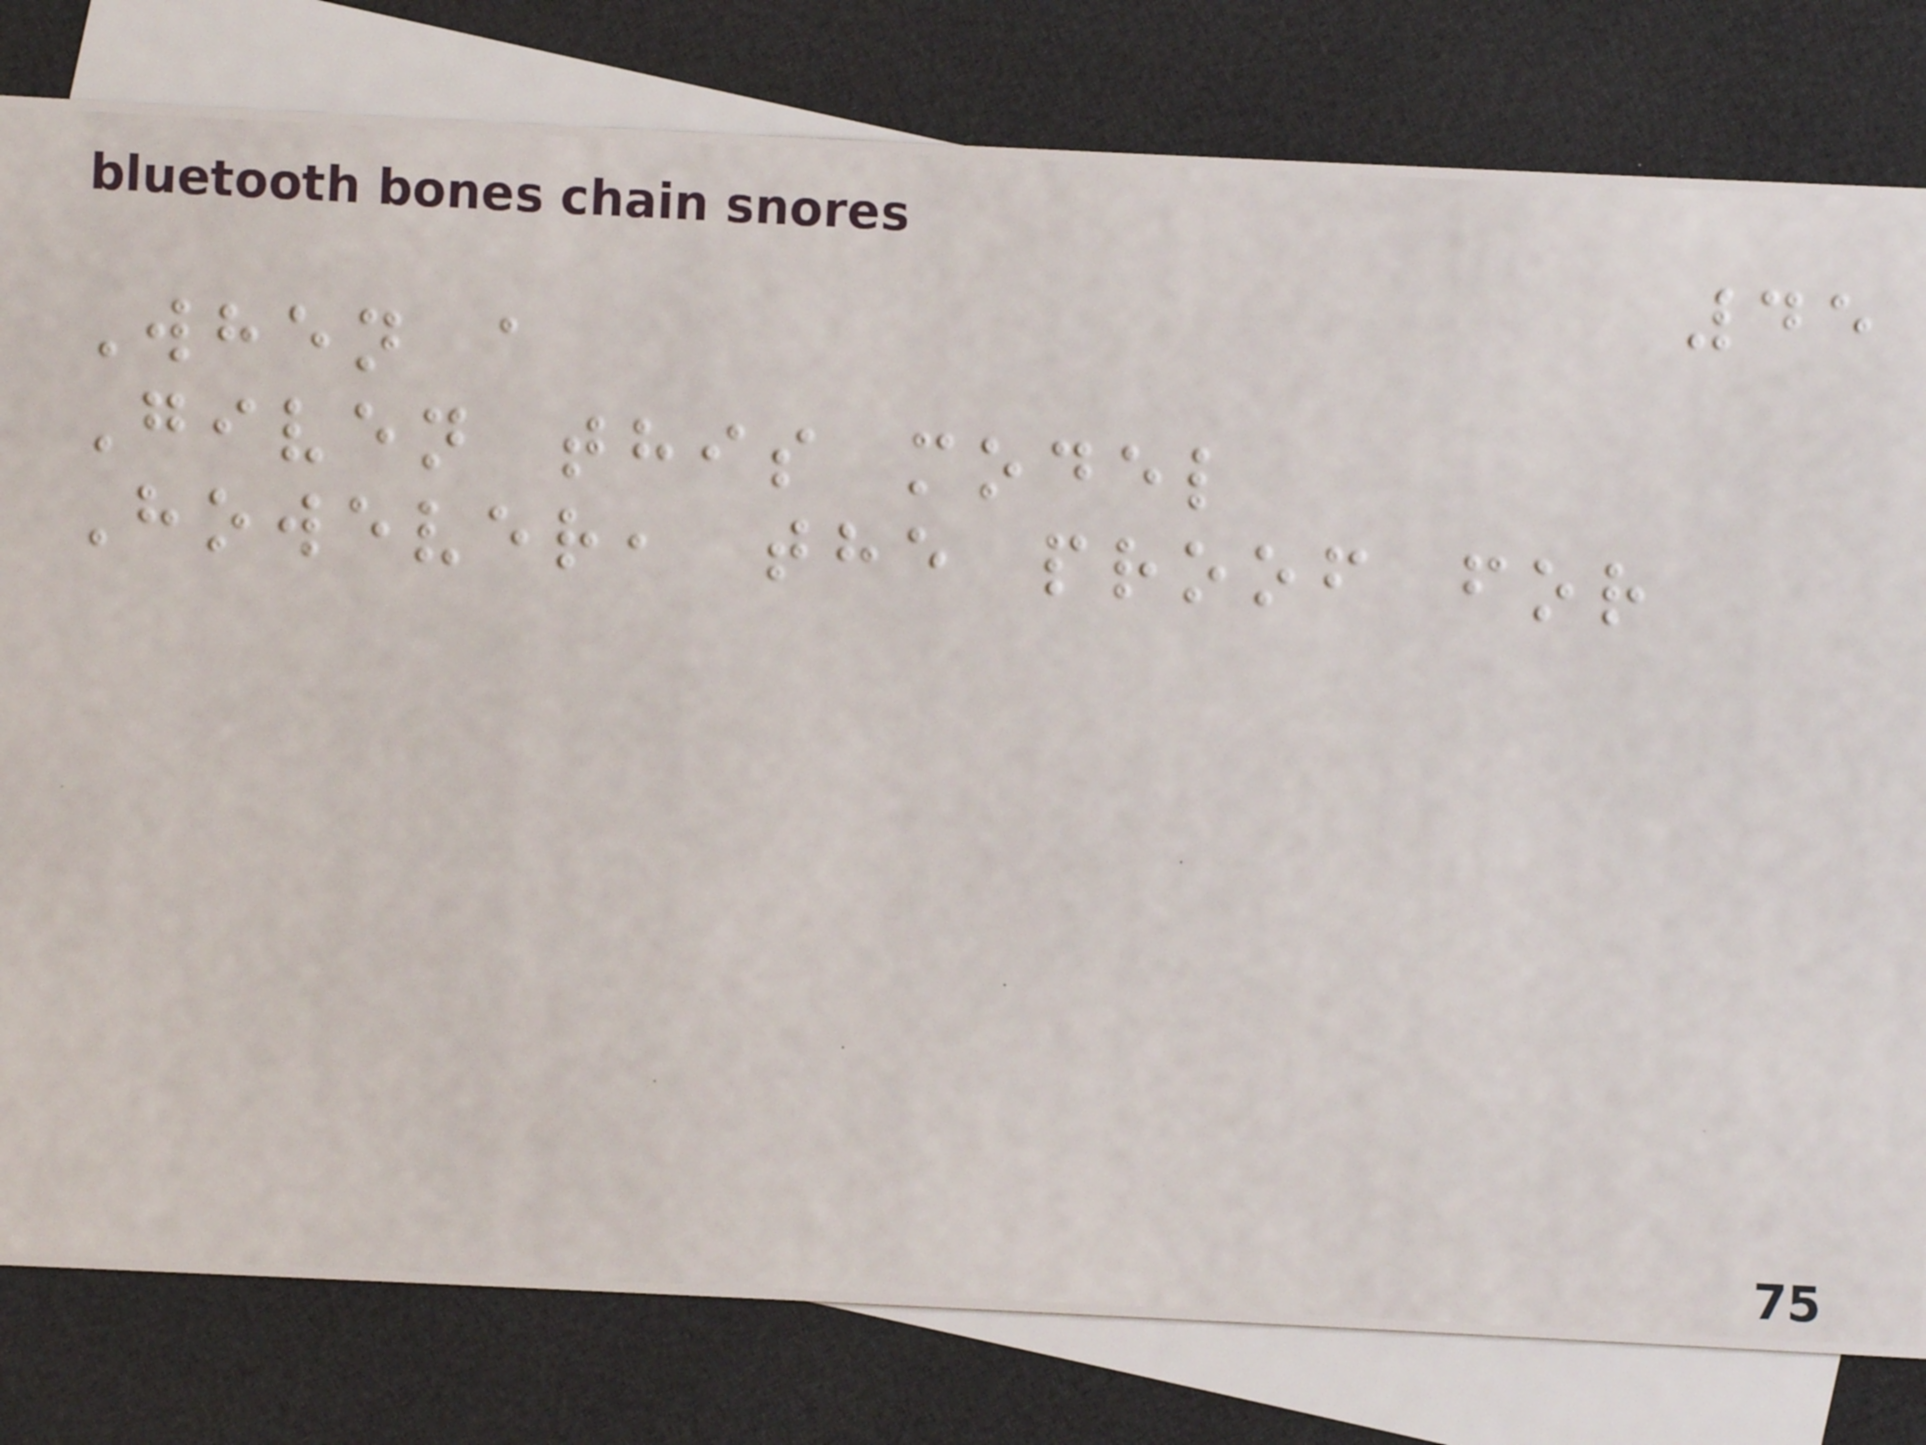45
When a
Given this model
However, the proof for
